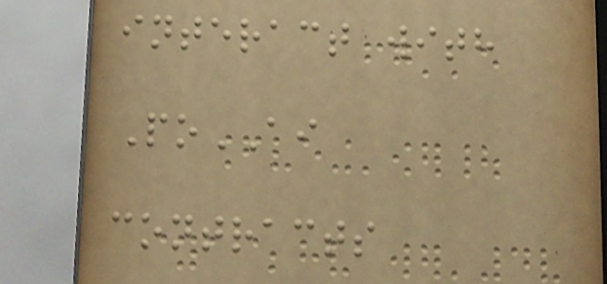interact with
PoAI
contracts
